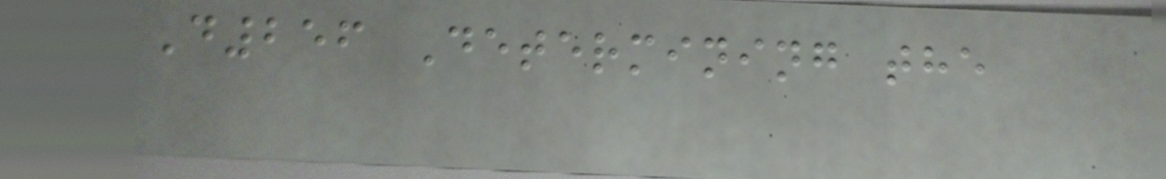D256 Determining the
